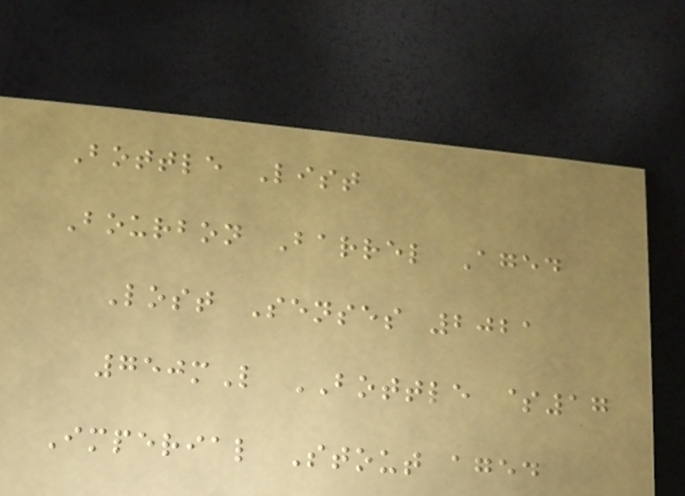Bottle List
Bourbon Barrel Aged
Lost Senses 2021
750mL BOTTLE $17
Imperial Stout aged
